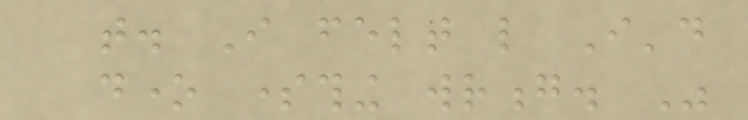that. I felt like I'd
done something wrong. Was
